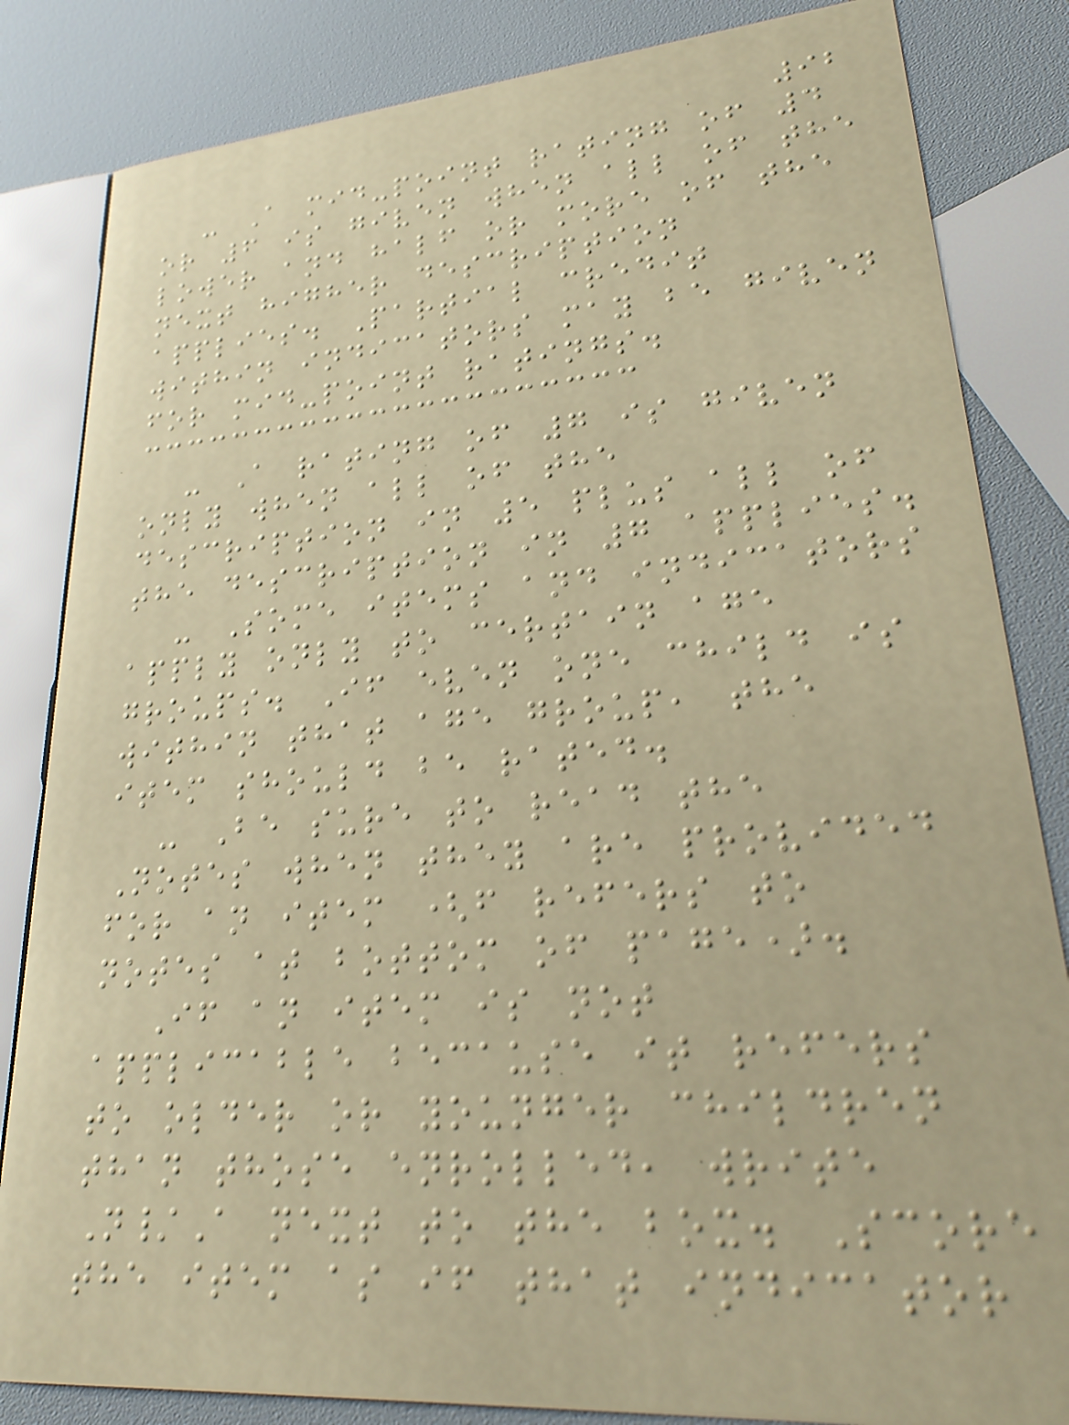92
- A mid-point rating of 4
or 6 is given when all of the
lower and half or more of the
next higher description
applies. Partial credit
within indicators may be given
for mid-point ratings.
- A rating of 7 is given
only when all of the
description in 5 plus all of
the description in 7 applies.
- Some items and indicators
apply only to certain age
groups. If even one child is
within that age group, the
item should be rated.
- Be sure to read the
Notes when they are provided
for an item (f refers to
notes at bottom of page).
If an item is not
applicable because it refers
to older or younger children
than those enrolled, write
N/A next to the box. Score
the item as if that indicator
